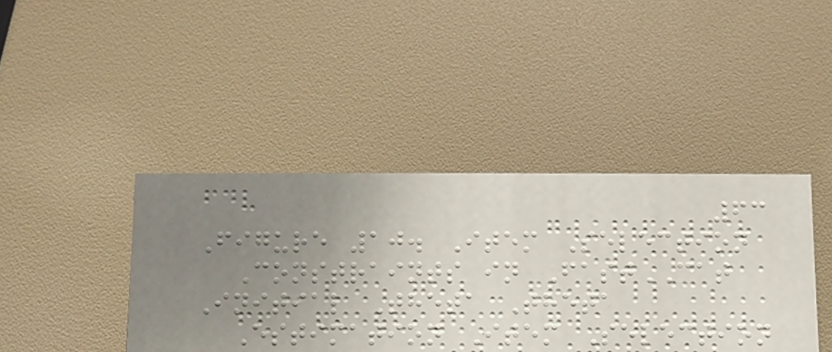63
Figure 10. Item Selection
Constraints in FastCAT
Initial Theta Theta
Estimation Item Selection
